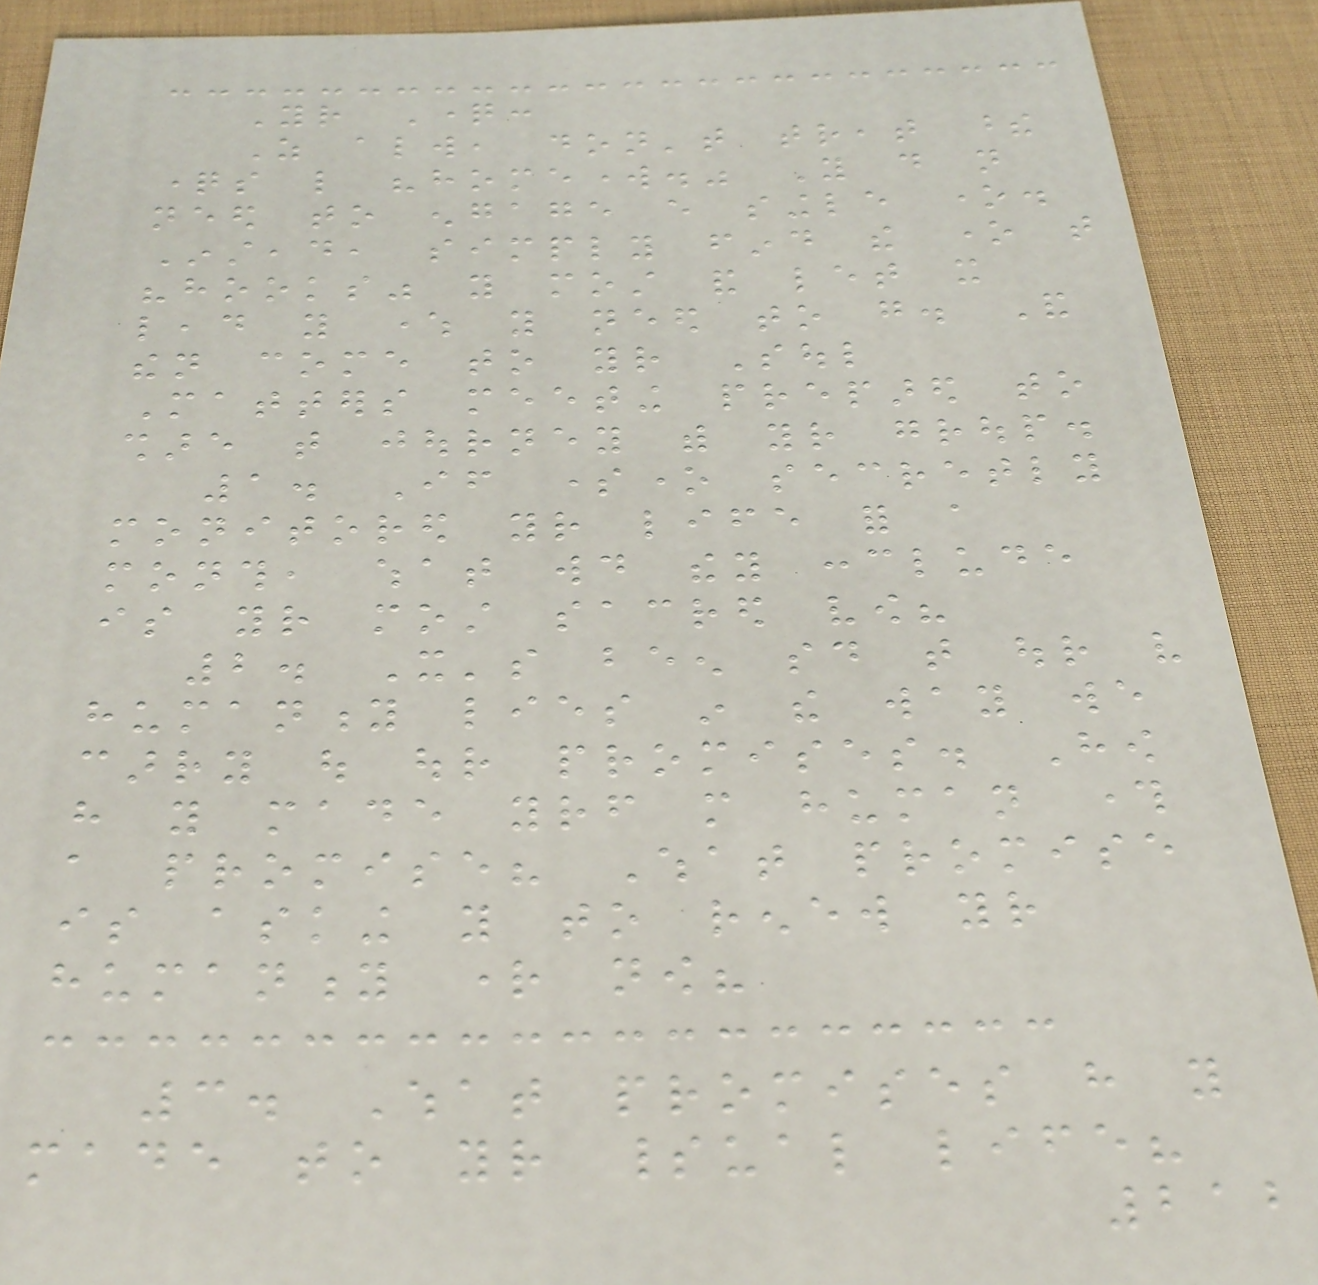Your Question:
As always, don't treat these
questions like "homework." You do not
need to engage every single one.
Instead, simply find the one that
"hooks" you most and let it
lead you where you need to go. And
then come to your Soul
Matters meeting prepared to
share that journey with your group.
1. If someone secretly
monitored your life for a
month, what would they conclude
is your most sacred vow?
2. It's been said that our very
humanity lies in the way we
carry out our promises. How
have you made yourself more human through
a promise? What promise
is asking you to renew your
humanity right now?
3. What promises have you
made to your spiritual life?
212
